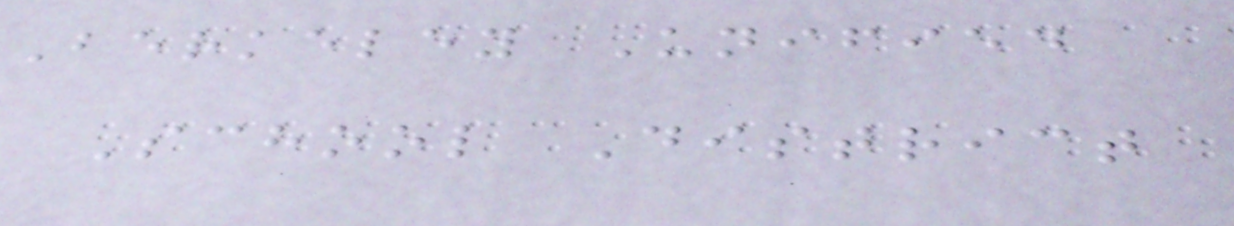Berkeley Unified
School District
